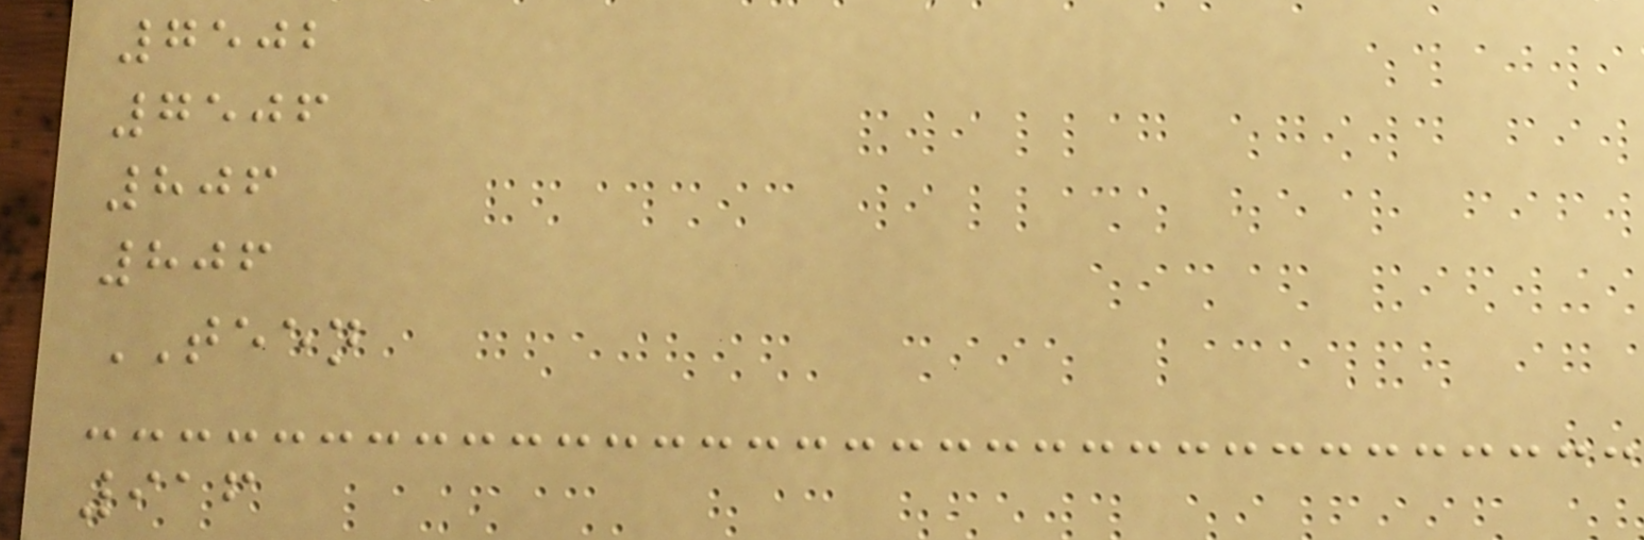7502
7506
806
806
TEEN
916
